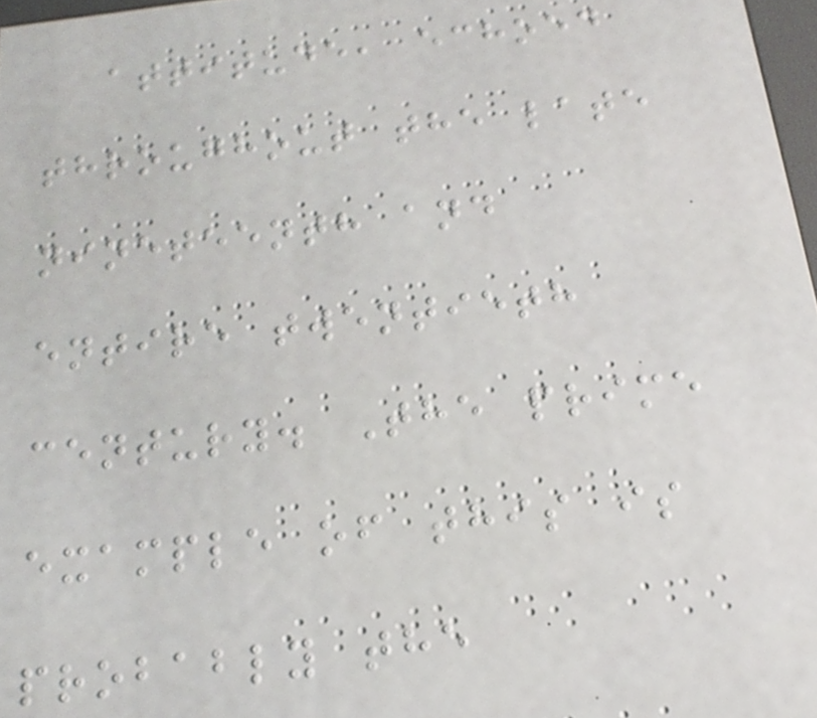attitude, echoed
throughout the late
nineteenth and
entire twentieth
century. The prime
example of this is
probably the
